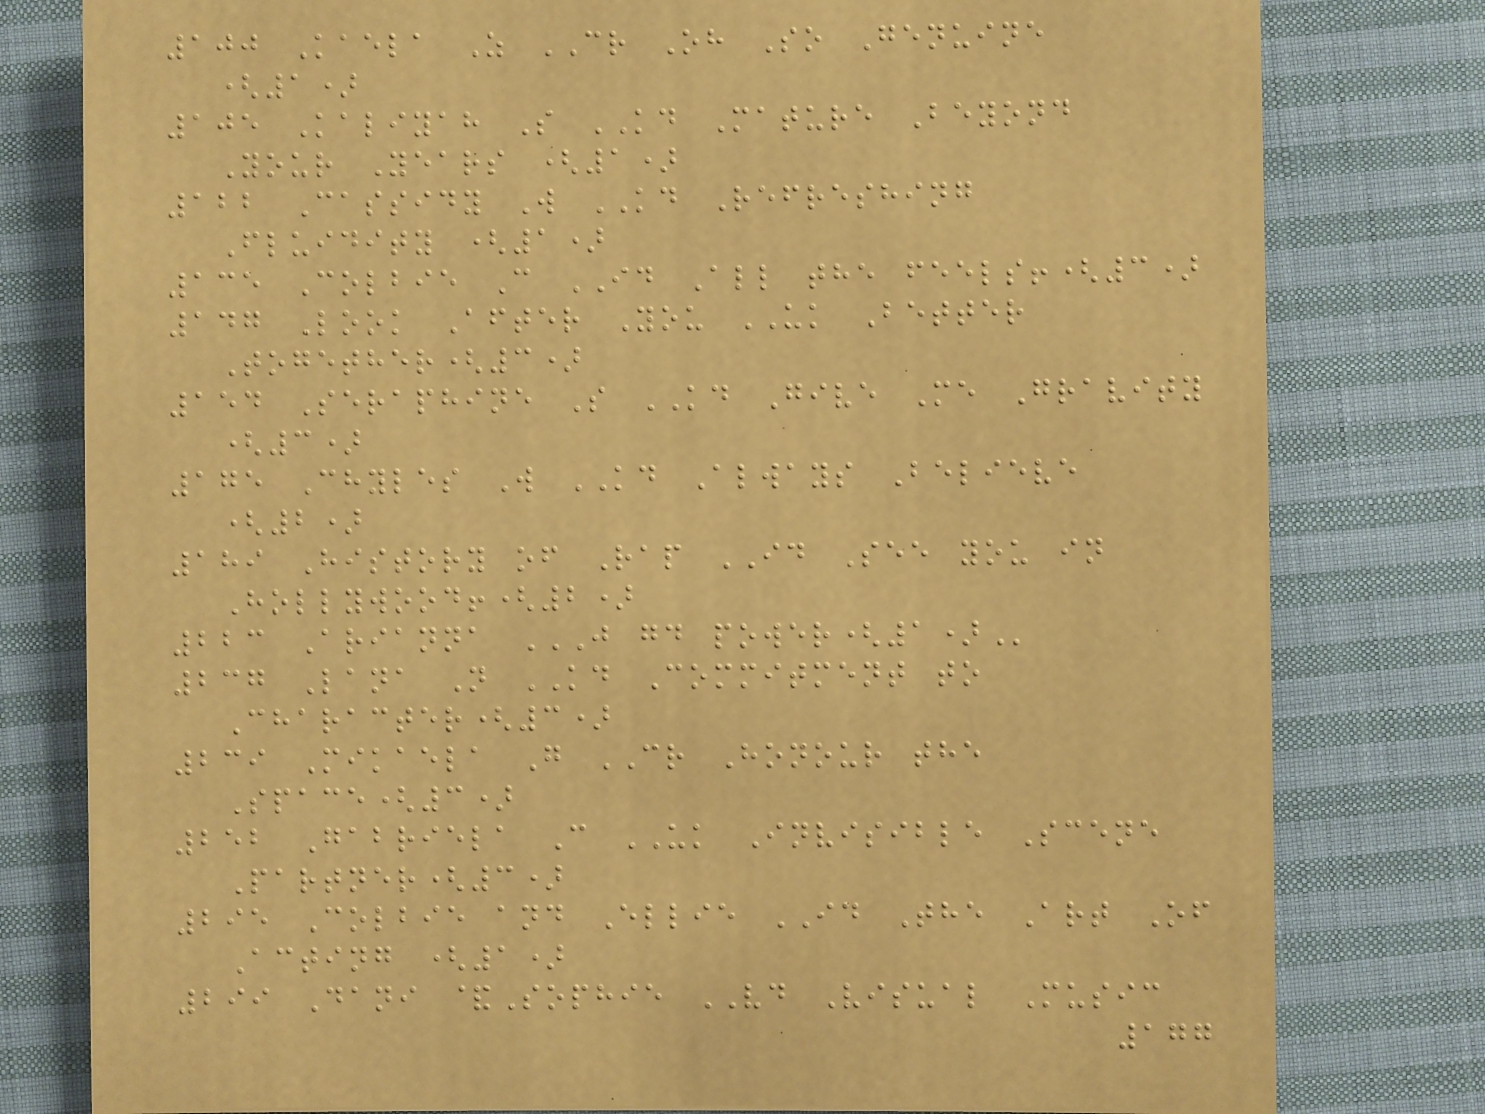100 Kaela Z CR Oh So Genuine
(1)
105 Kaliyah S KD Mature Beyond
Your Years (1)
122 Cassidy W KD Refreshing
Fluidity (1)
135 Colbie C ID All the feels!(3)
147 Look After You UK Better
Together(3)
154 Seraphine S KD Give Me Gravity
(3)
175 Chyles W KD Always Believe
(2)
189 History of Rap ID See you in
Hollywood!(2)
223 Arianna J GD POWER(1)
237 Lana N KD Commitment to
Character(3)
239 Mikaela G CR Honour the
Space(3)
252 Gabriela C UK Invisible Scene
Partner(3)
295 Colbie and Ellie ID The Art Of
Acting (1)
299 Dani &Sophie VD Visual Music
177
